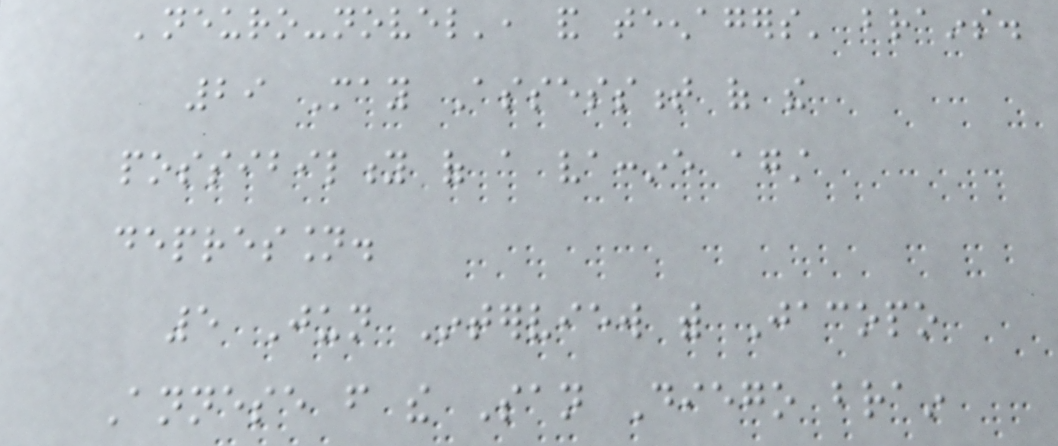'neuro-novel', and teenagers' brains.
29 May Assessment of the
possibility of a vaccine against
depression.
5 Jun Interview with Jacopo
Annese from the San Diego brain
